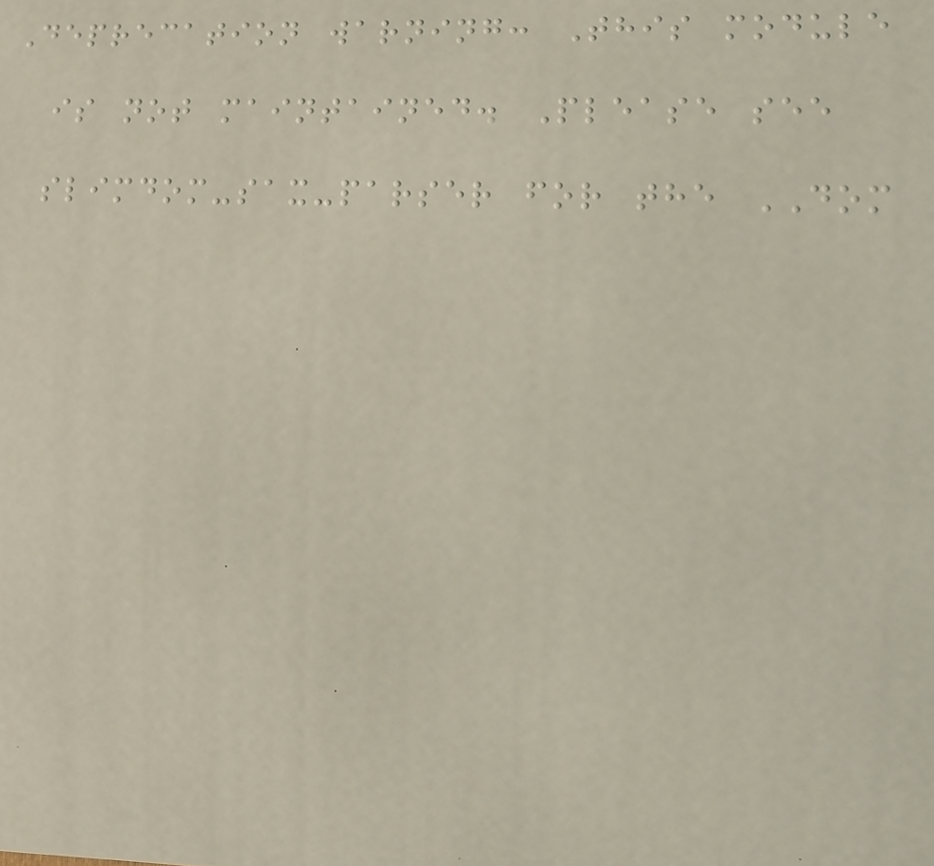Deprecation warning: This module
is not maintained. Please see
slimdom-sax-parser for the DOM
